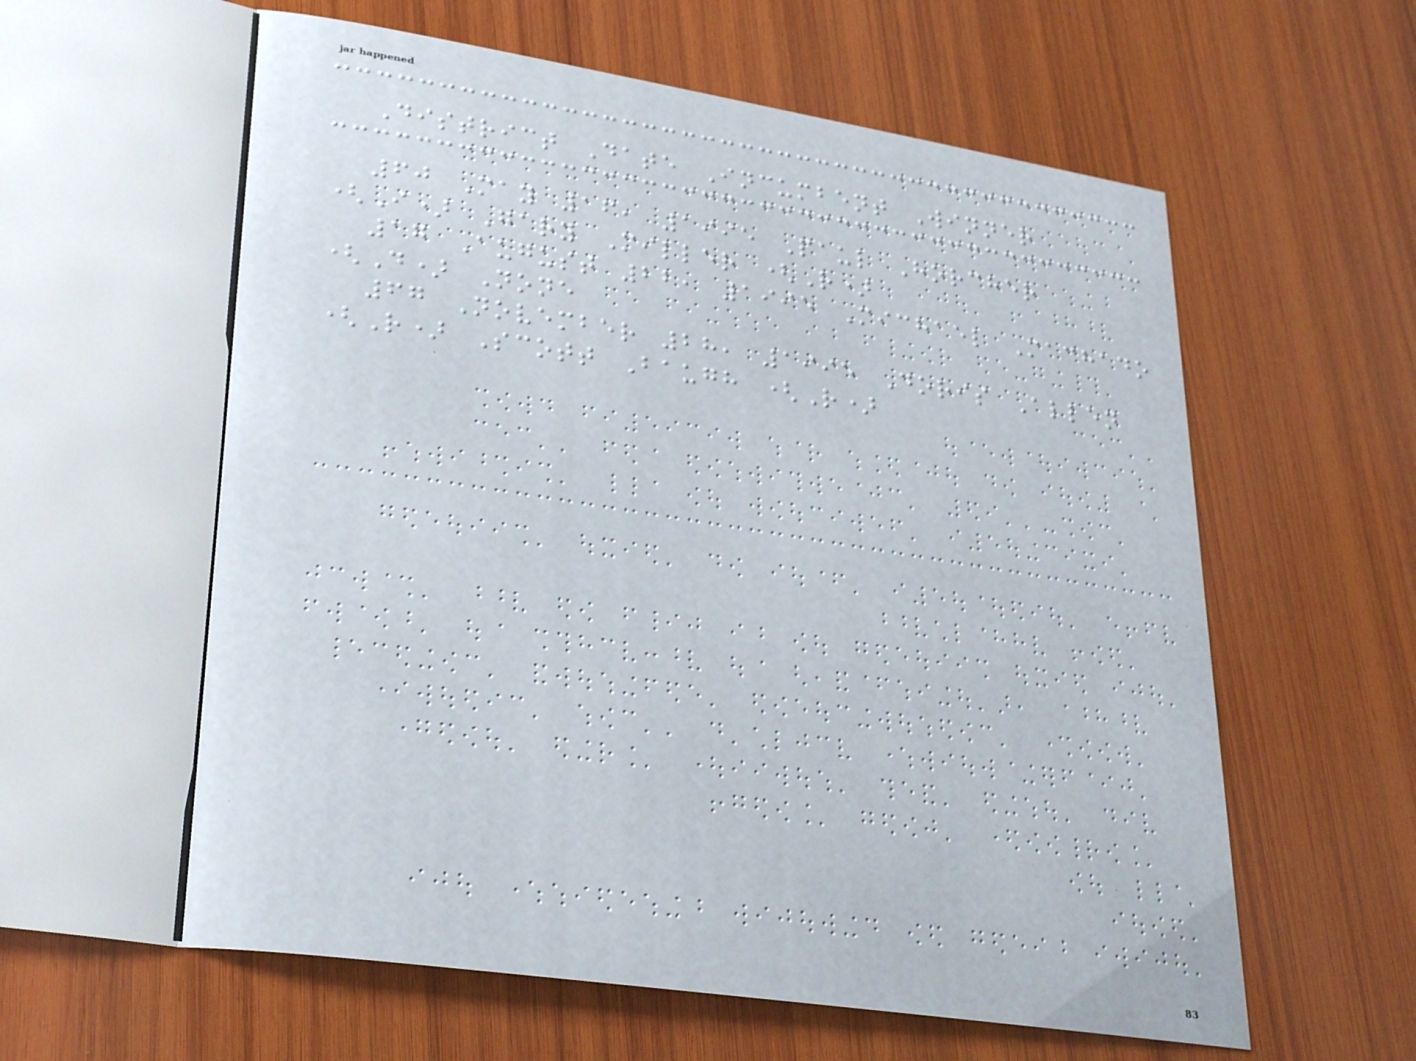District Date Incumbent Winner
60 May 16, 1995 Paul Horcher
(I) Gary Miller (R)
17 August 22, 1995 Michael Machado
(D) None
67 November 28, 1995 Doris Allen
(R) Scott Baugh (R)
